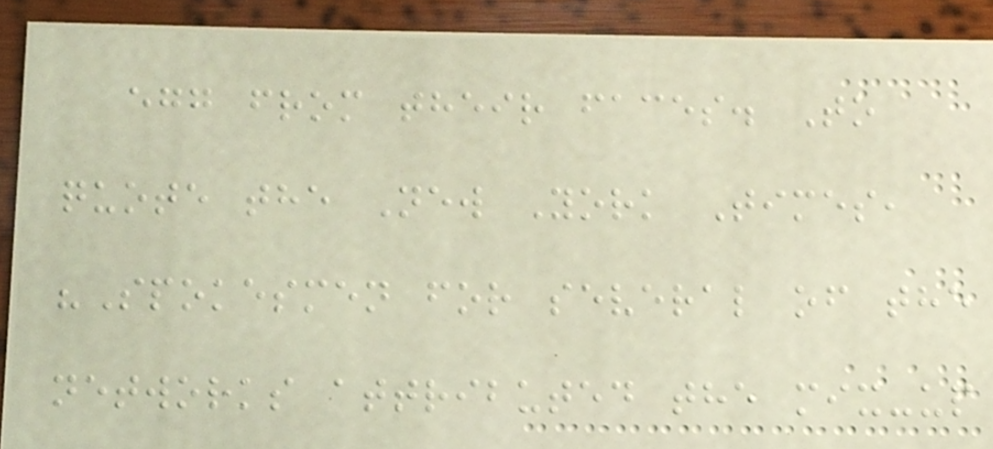egg from their faces. To
quote the New York Times,
"Spokesmen for several of the
networks attributed the mix-up
